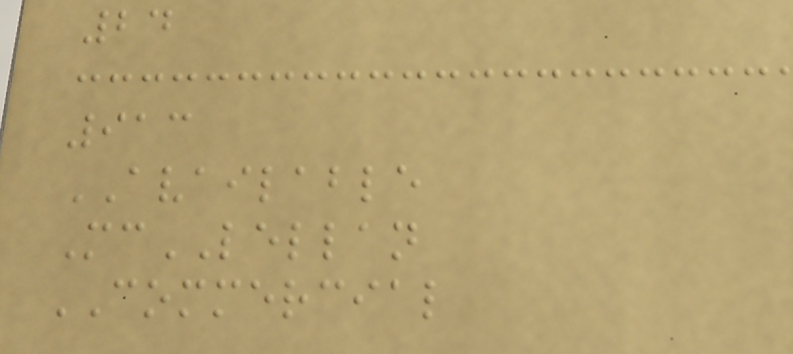24
913
AVAILABLE
McLELLAN
COMMERCIAL
